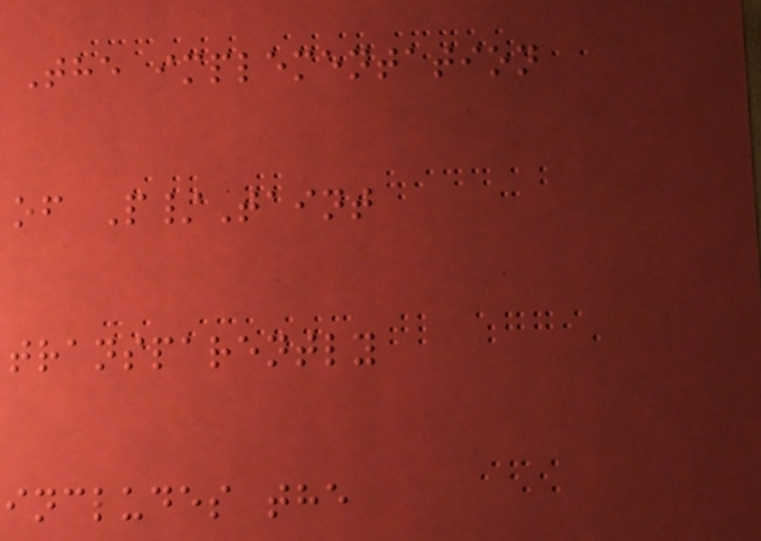The implementation
of P/Taint
transparently
includes the
